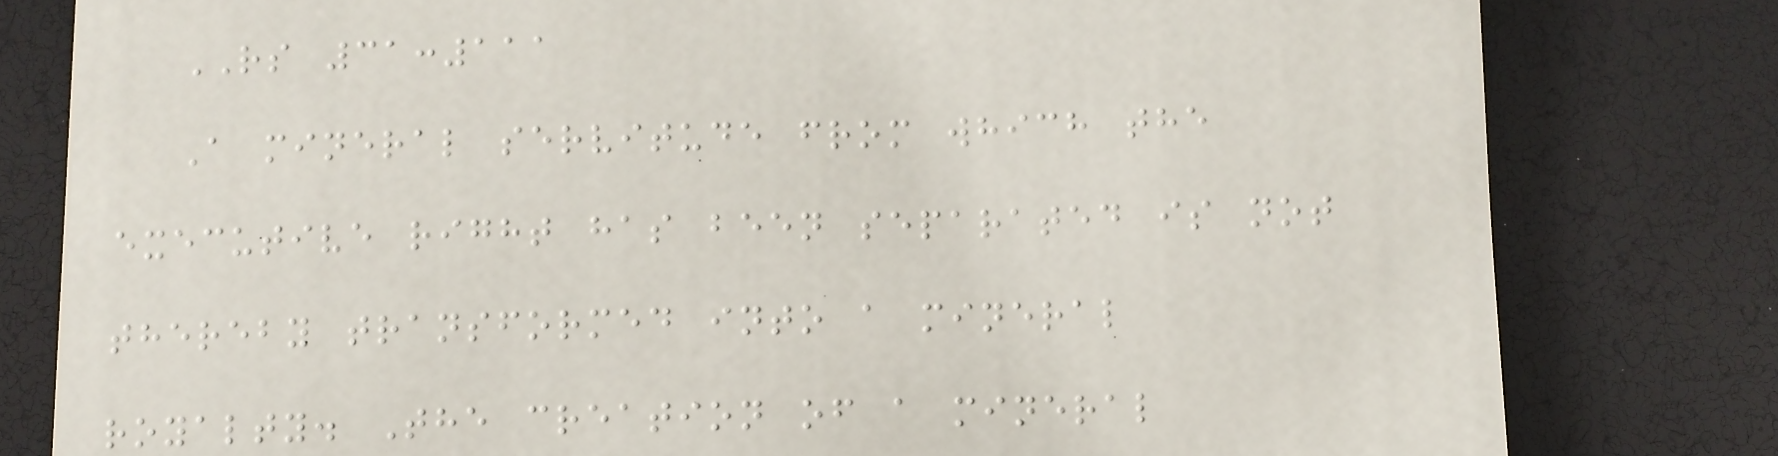RS 31:111
A mineral servitude from which the
executive right has been separated is not
thereby transformed into a mineral
royalty. The creation of a mineral
